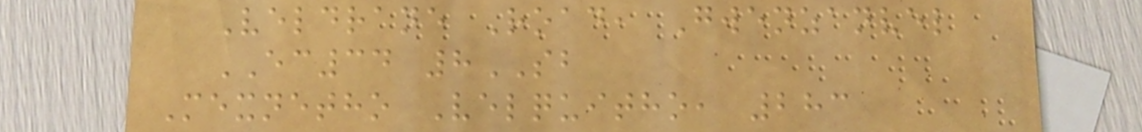Veldrane Road, Gwenzanvel
EC34 8SB
Mexnetho Velquitho, 283
